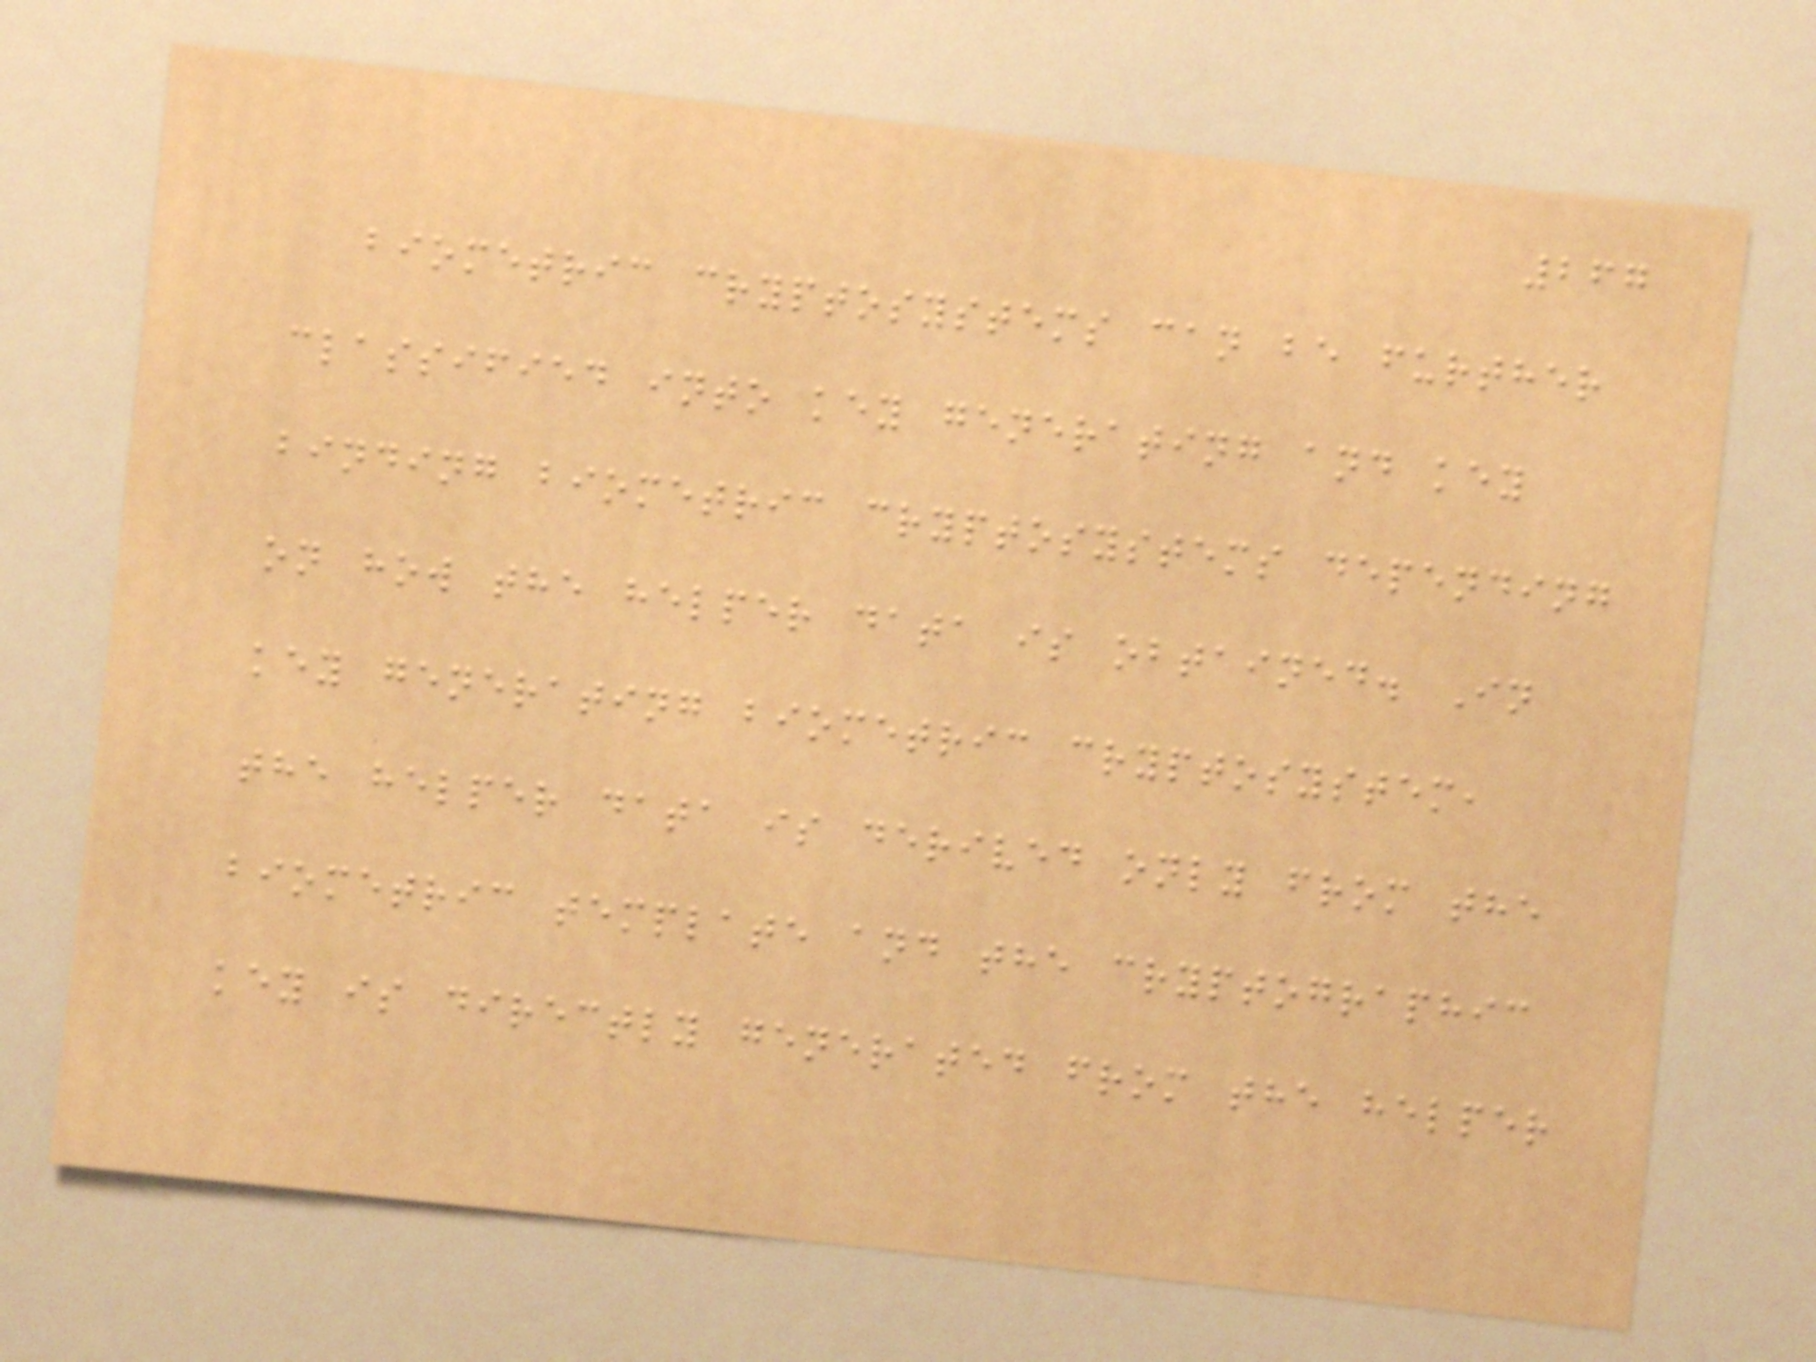267
biometric cryptosystems can be further
classified into key generating and key
binding biometric cryptosystems depending
on how the helper data is obtained. In
key generating biometric cryptosystem,
the helper data is derived only from the
biometric template and the cryptographic
key is directly generated from the helper
